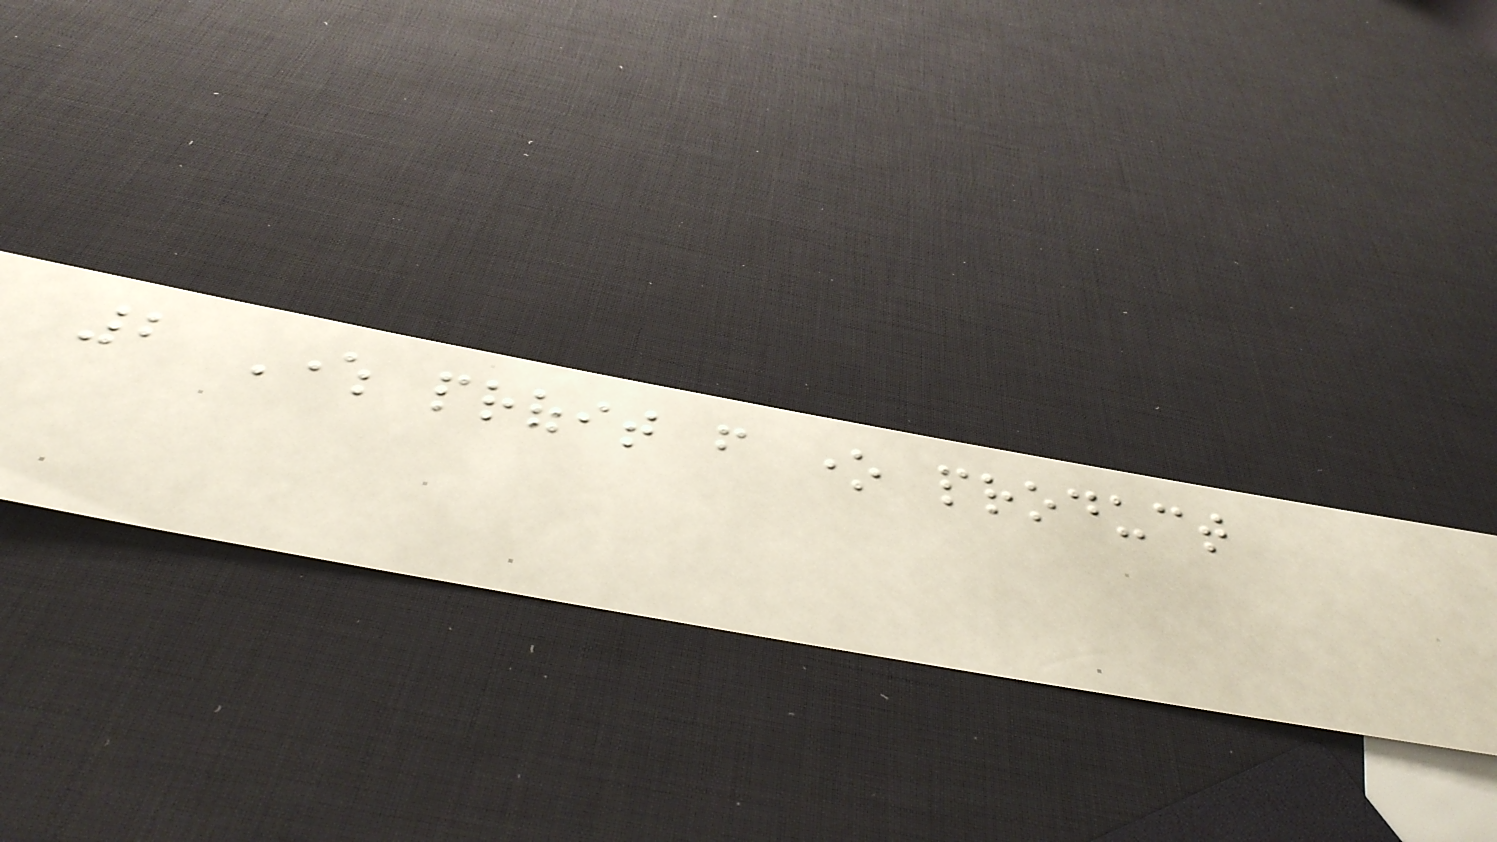2 Where profit from one product
